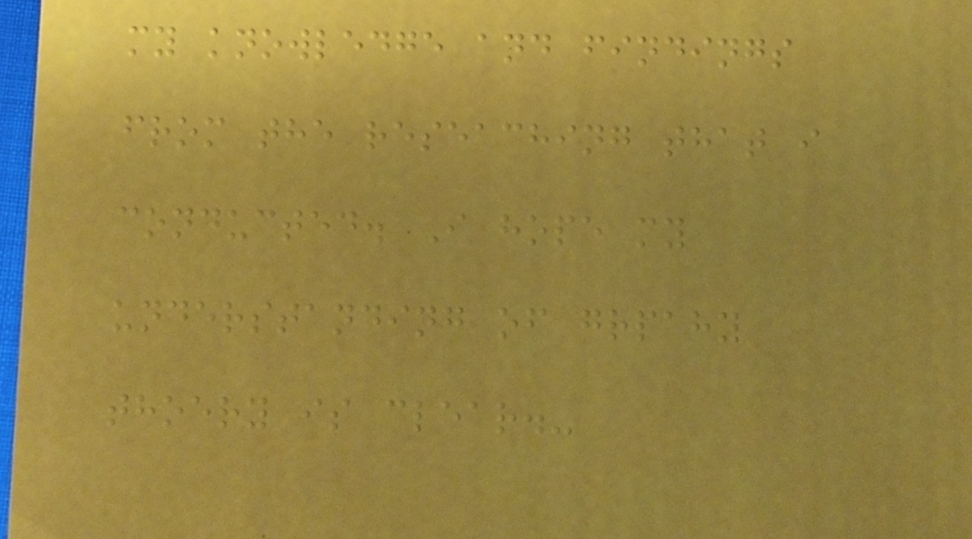my knowledge and findings
from the reseaching that i
conducted. I hope my
understanding of grpahy
thoery is clear.-
